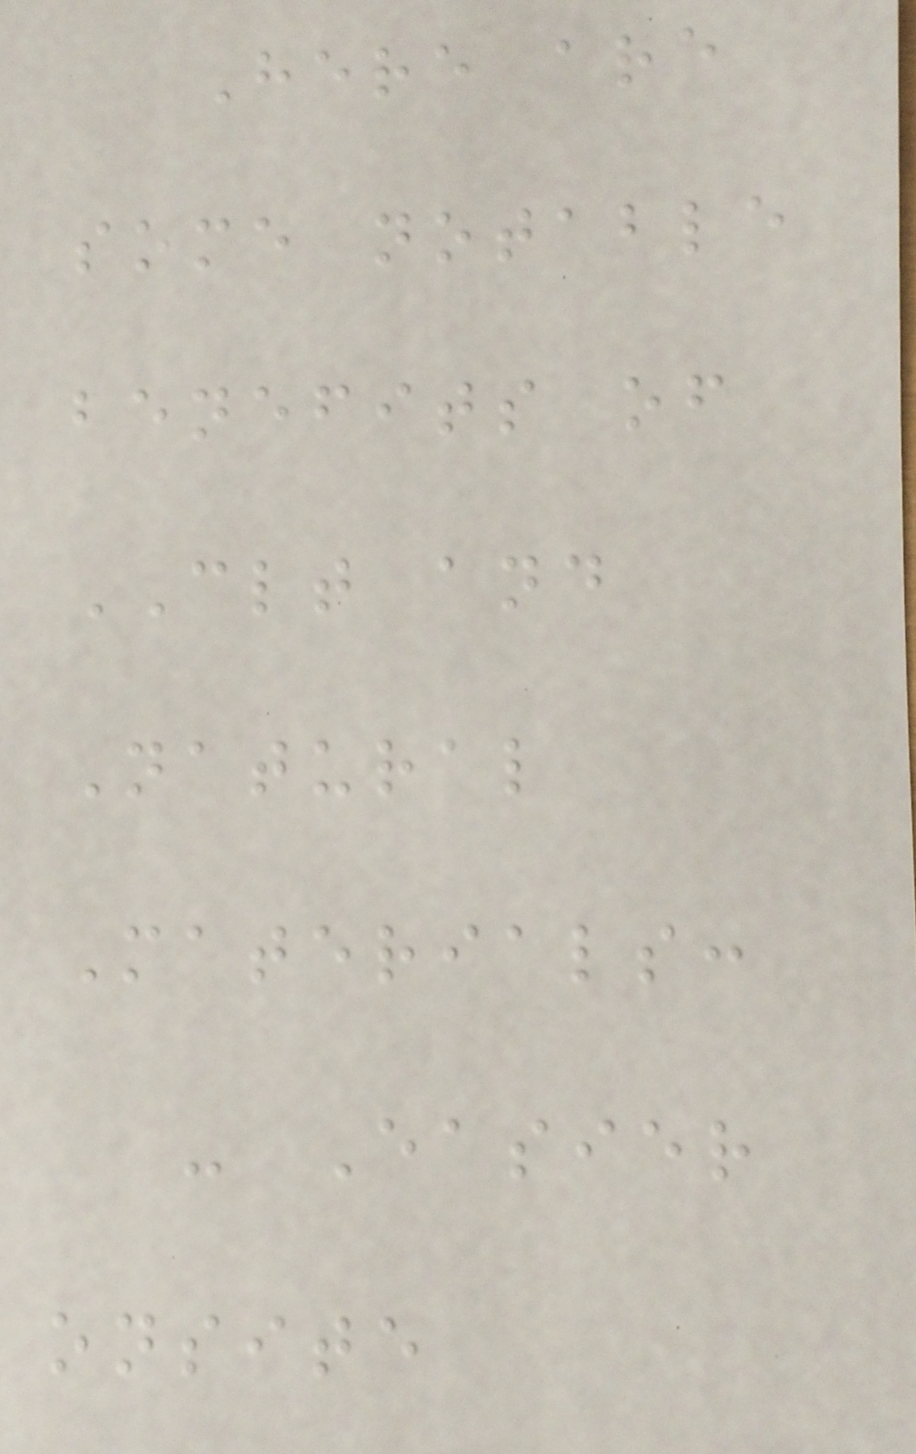Here are
some notable
benefits of
CLT and
Natural
Materials:
- Easier
onsite
